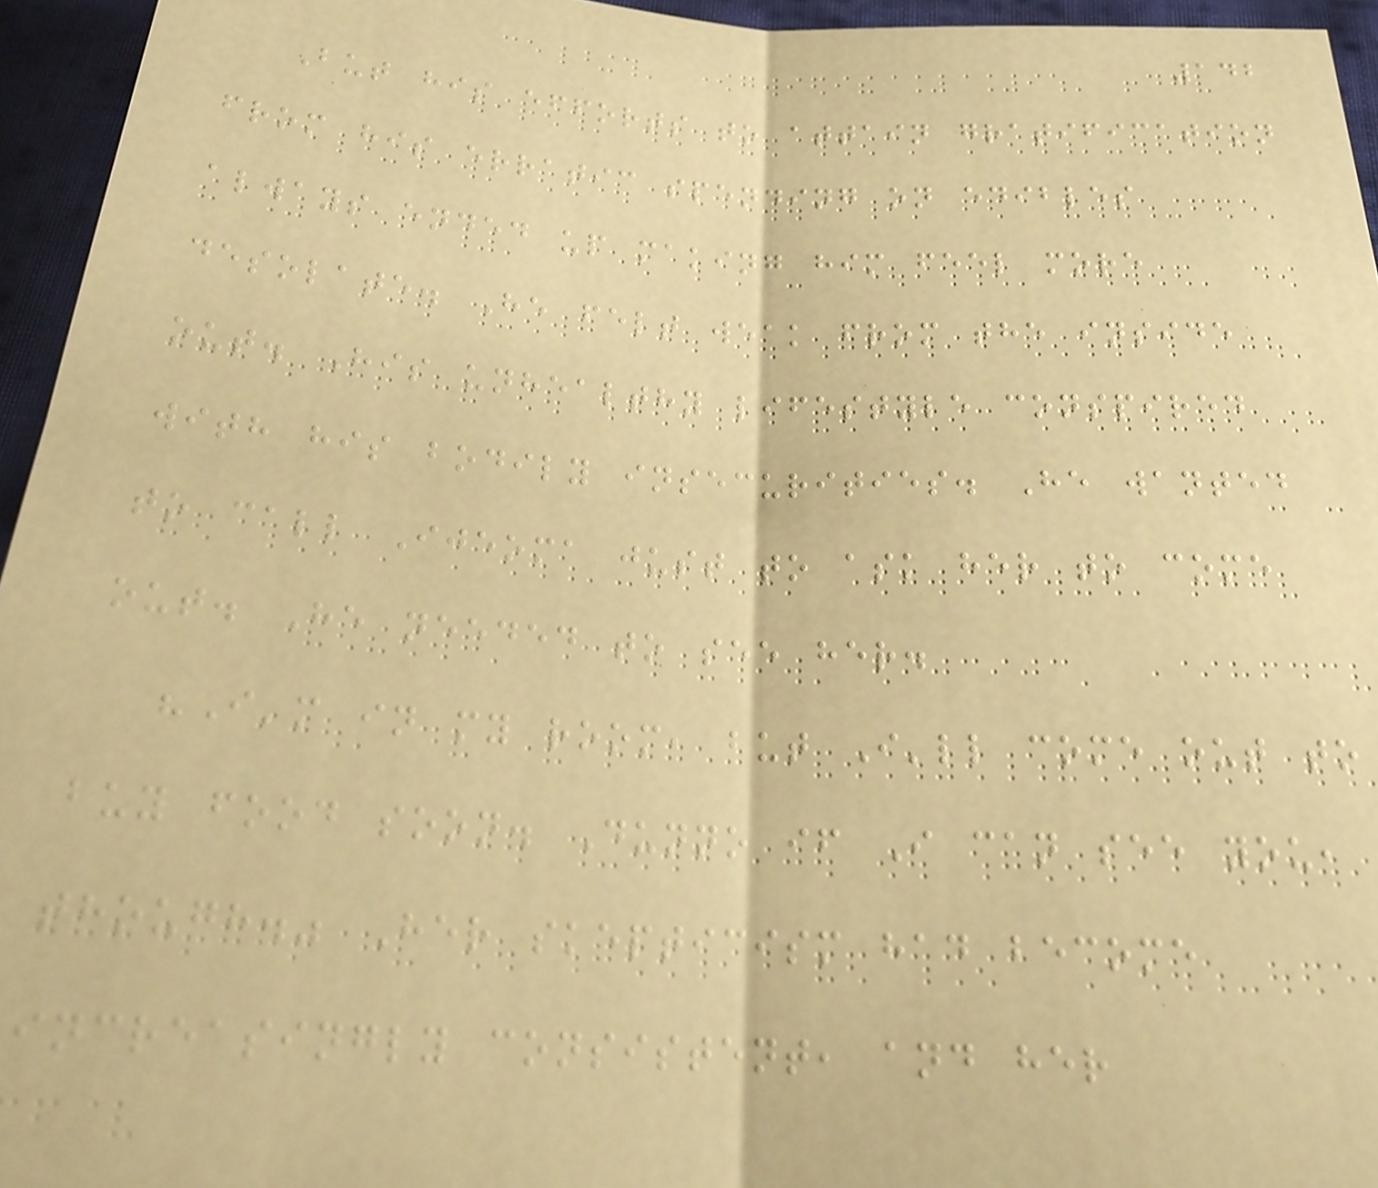142
But his efforts to attain gratification
from his erratic spending on edibles
always ended up making him feel more
desolate. He felt weak from the inside
out. His unhealthy lifestyle conspired
with his bodily insecurities. He wanted
to call Ijeoma just to ask her to come
out. He needed to see her.
"I'm in my room, but I'll come out to
buy food soon. Dunno if I can see you,
though." Her skepticism had become
increasingly consistent, and her
